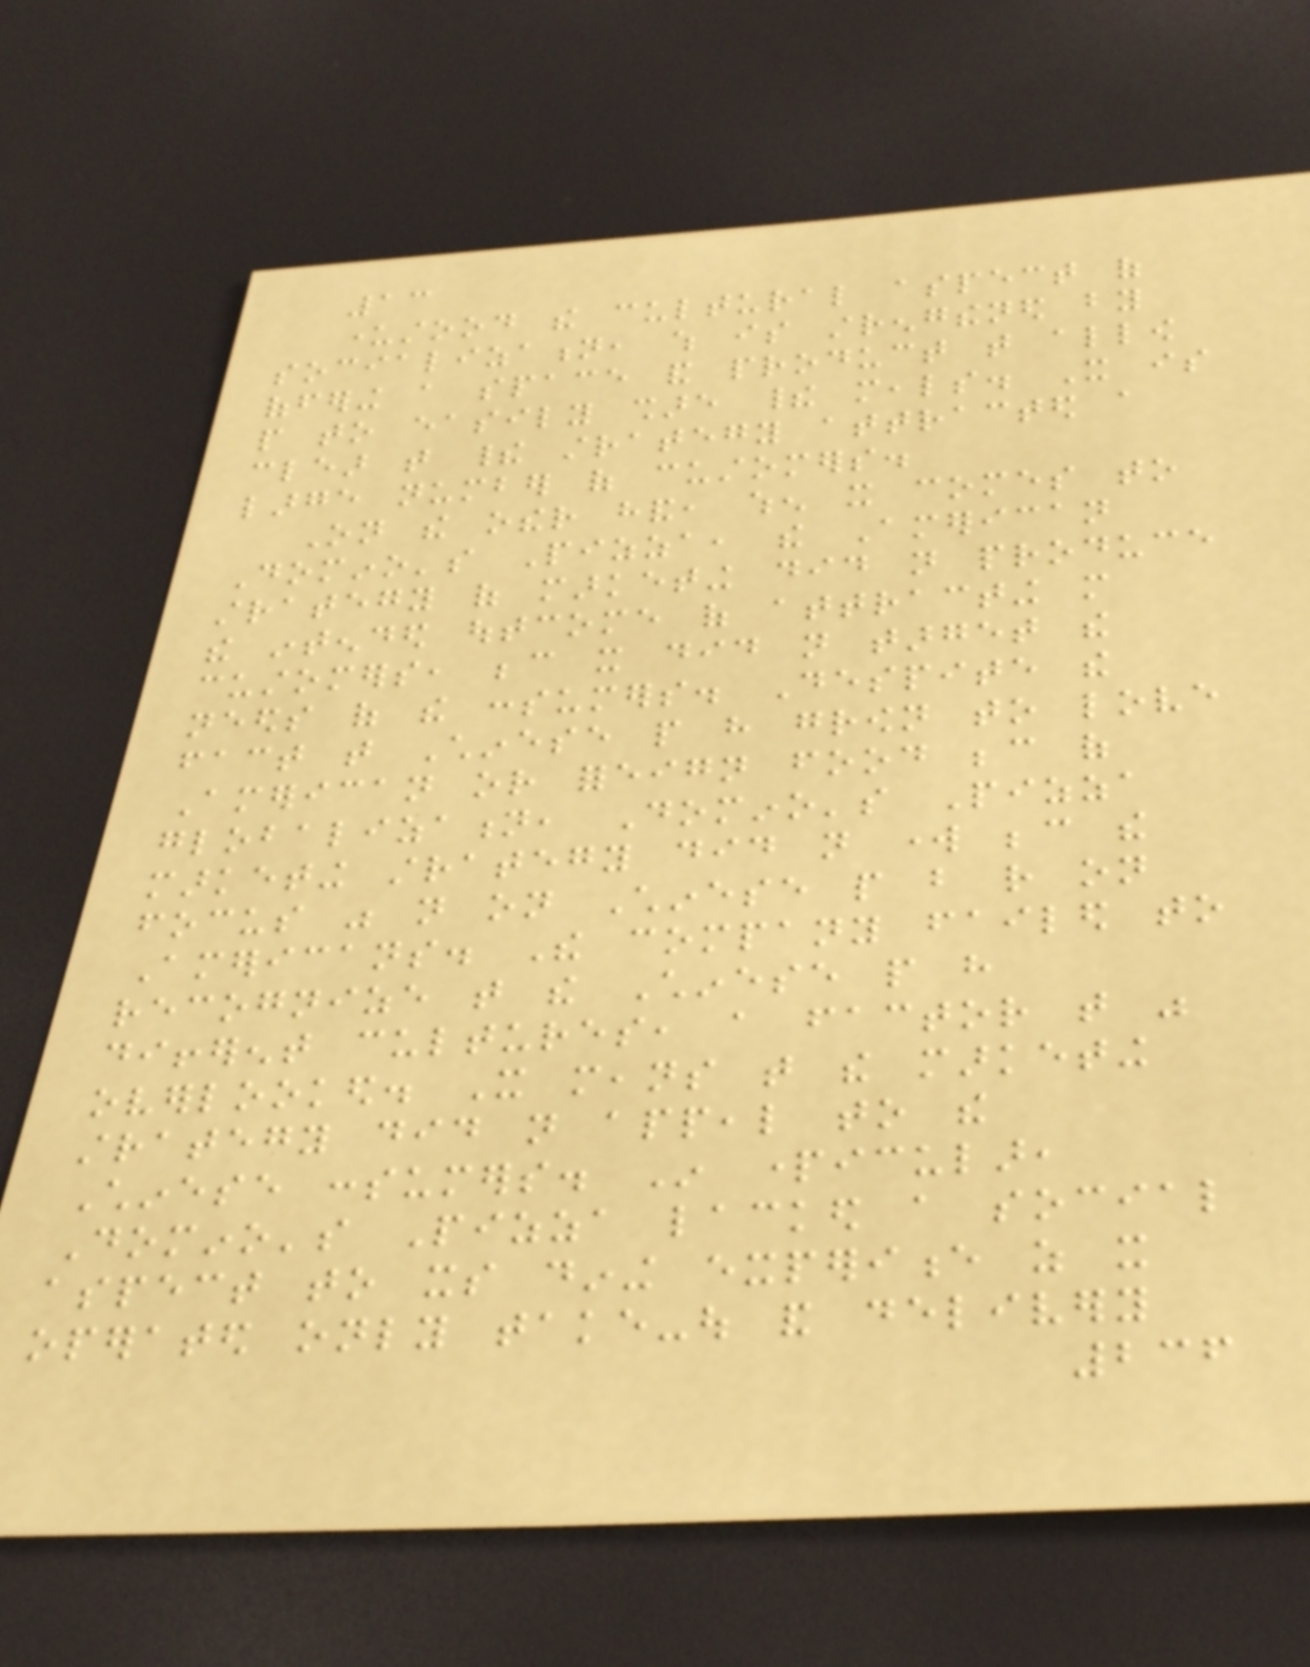13
understood the cultural aspect of
socialization, which is strengthened by
offering a space and product that allow
people to easily share their meals. It is
clear that their strategy attracted a
large number of customers.
On the other hand, when it comes to
Domino's Pizza, the American
strategy of marketing did not produce
the intended outcome of attracting more
customers, because it did not target the
needs of the consumers. Despite the
fact that Chinese people have grown to love
American or foreign food because of
globalization, Domino's Pizza
marketing strategy did not work because the
focus was not on Chinese people but rather on
Americans. The company failed to
recognize that the Chinese people have
different cultures, a factor that was
overlooked. It means that the marketing
strategy did not appeal to the
Chinese consumers. In particular,
Domino's Pizza lacked a social
aspect to its dining experience as it
operated only take-out and delivery
236
